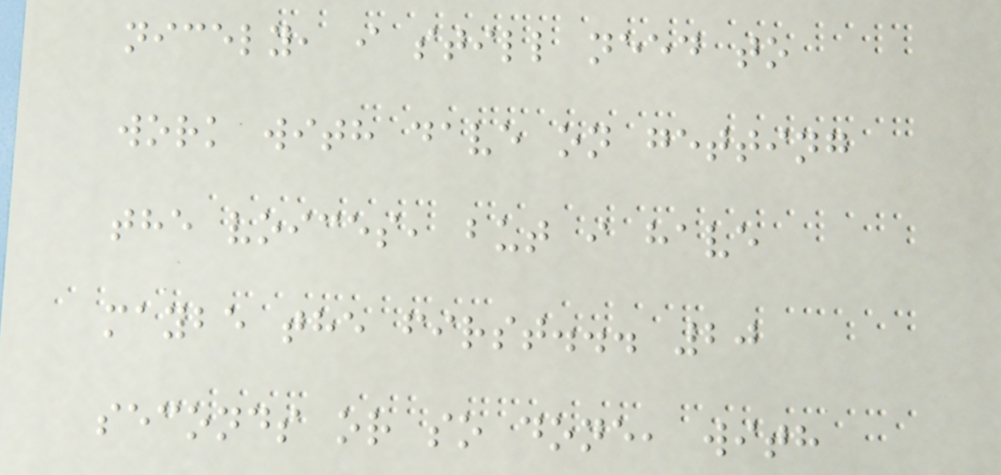nicely, i still need to
work with dave on getting
the voices, but i have
maybe the first... 20
seconds or so done, with
